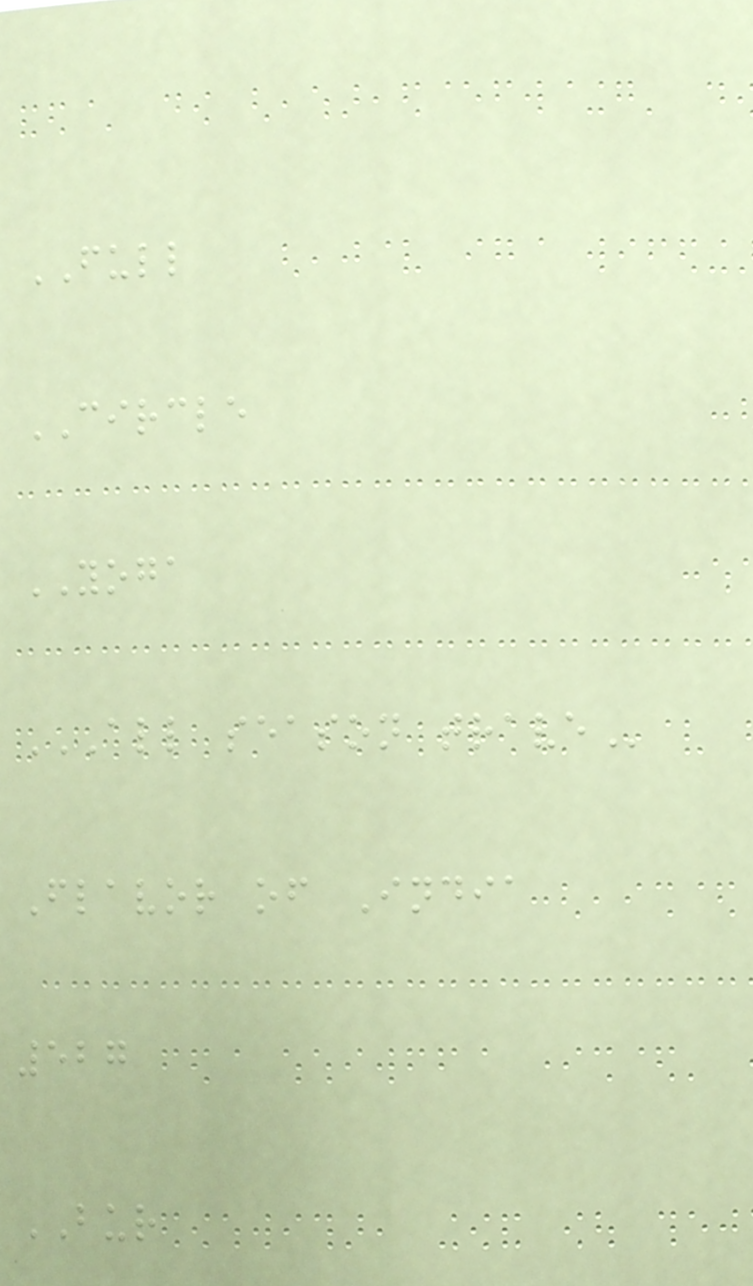FULL
CIRCLE
YOGA
ALL SEASON TRAVE
Flavor of India
527
BUR
